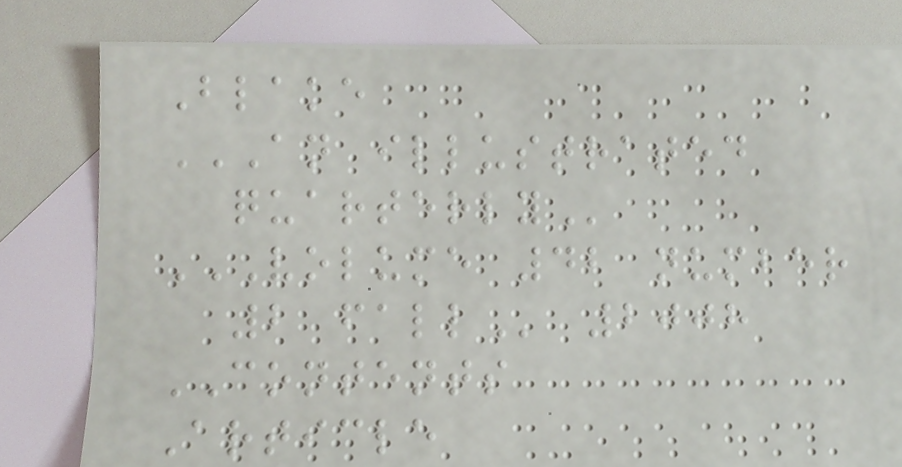Blake
AN ILLUSTRATED
QUARTERLY
VOLUME 42 NUMBER
2 FALL 2008
CONTENTS
Article
